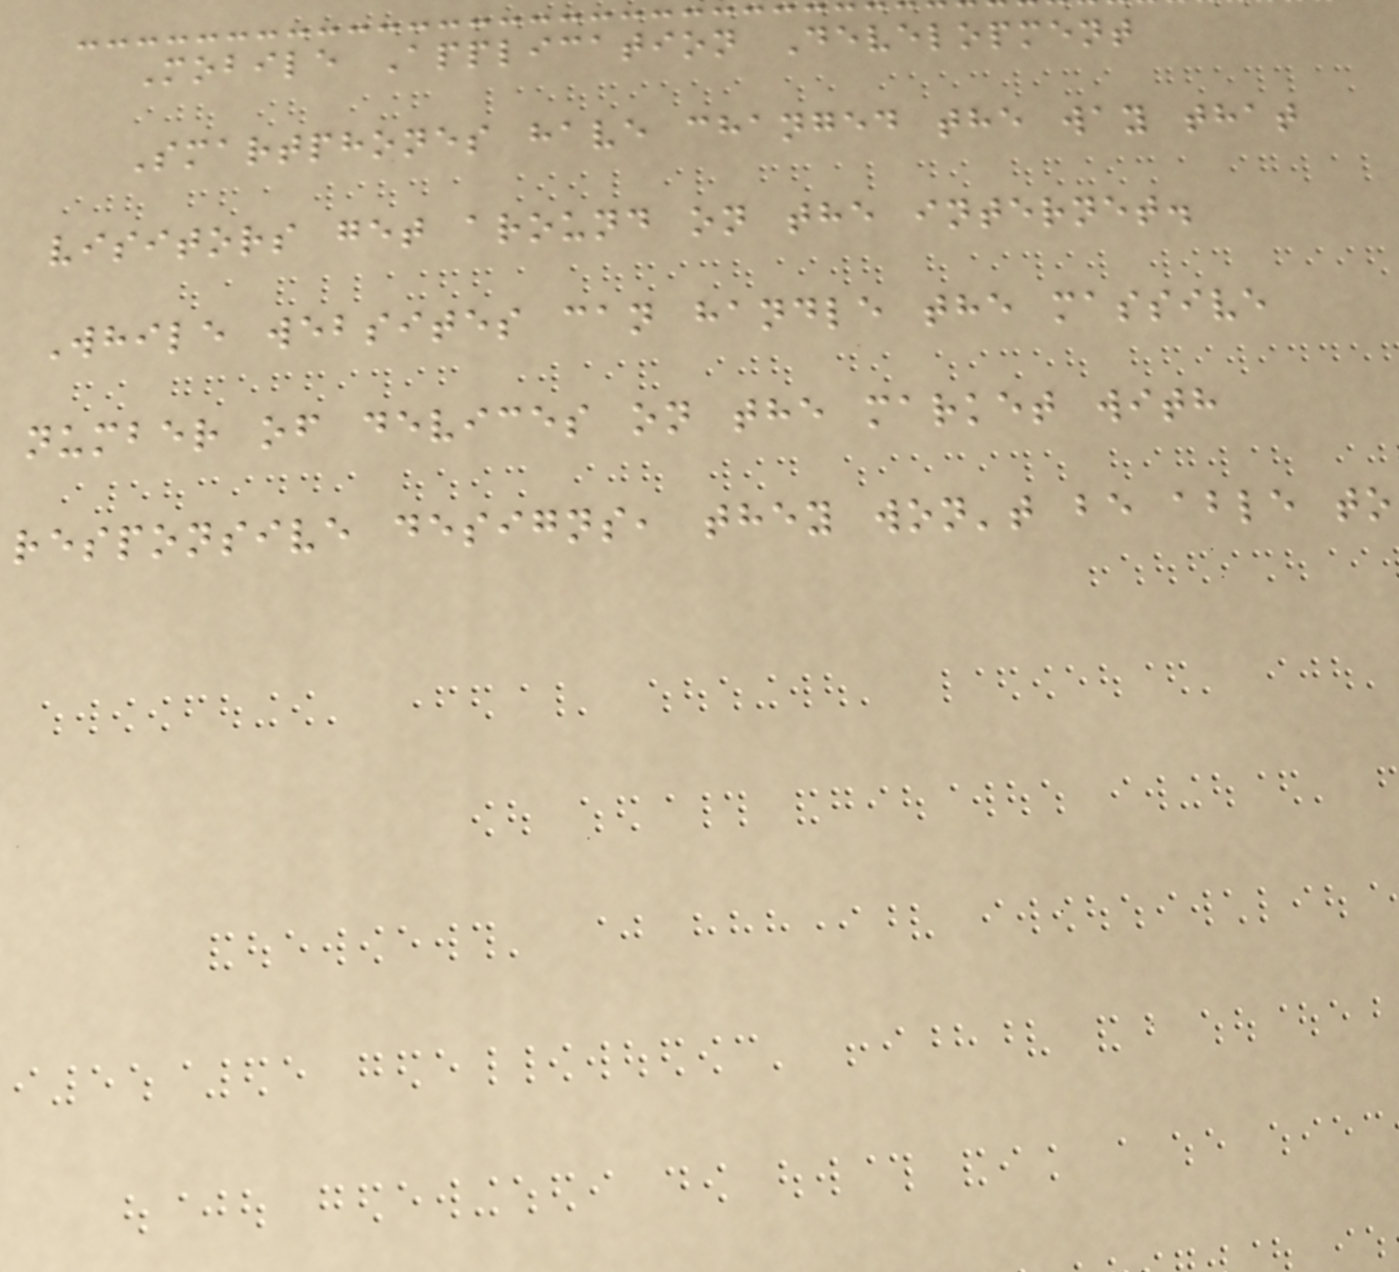Mobile Application Development
Smartphones have changed the way that
visitors get around on the internet.
While websites can handle the massive
number of devices on the market with
responsive designs, they won't be able to
